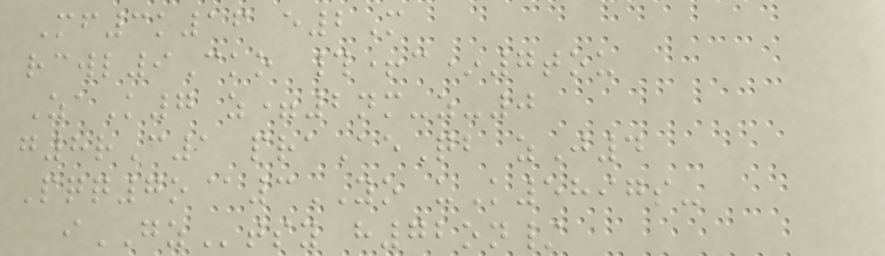Mf3k16 e2M
rcwl9Cko #+c*7tou
ZaK7 z=2nm-z-0
g8rC1 praAeQb zJ4
Pqq7o@3YO uK5897s-
iGZtsy h72on/
